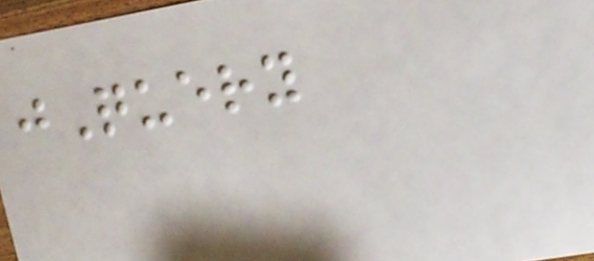jQuery
